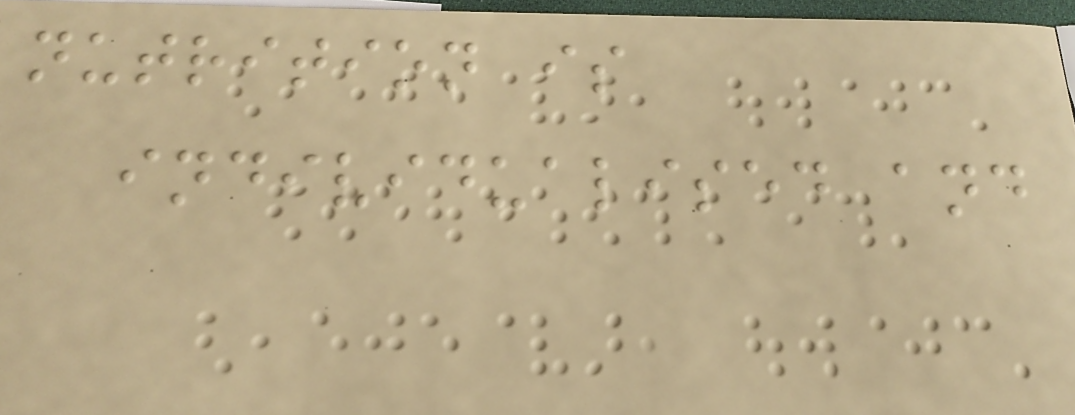nutrition is
individualised and
